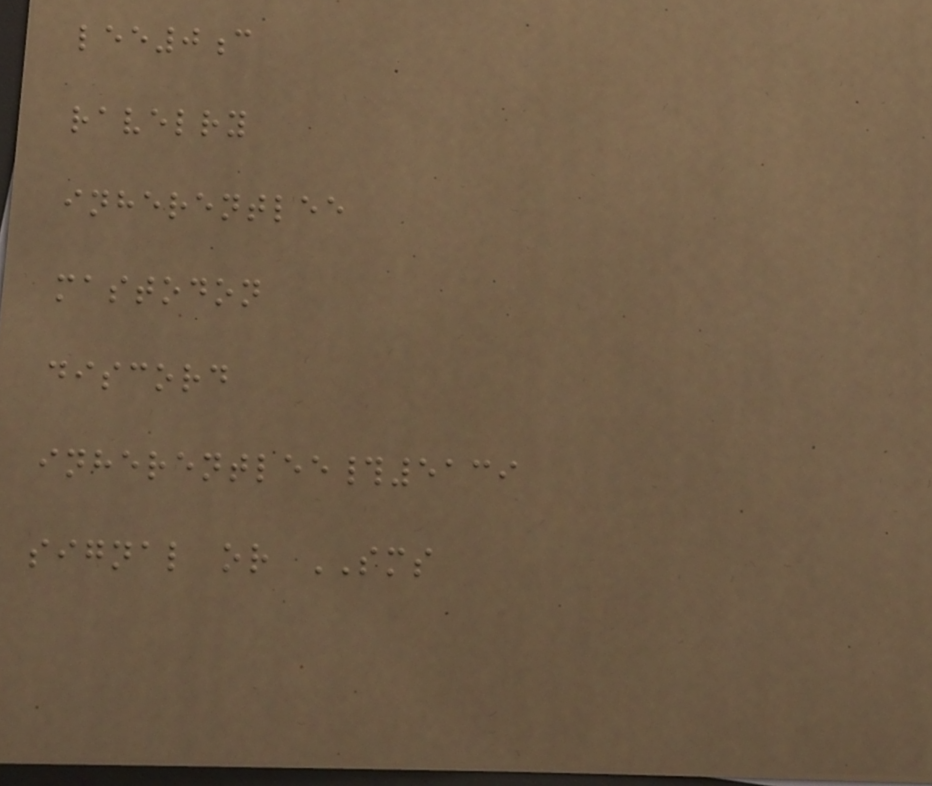lee0c
ravelry
inherentlee
mastodon
discord
inherentlee#5139
signal or SMS
